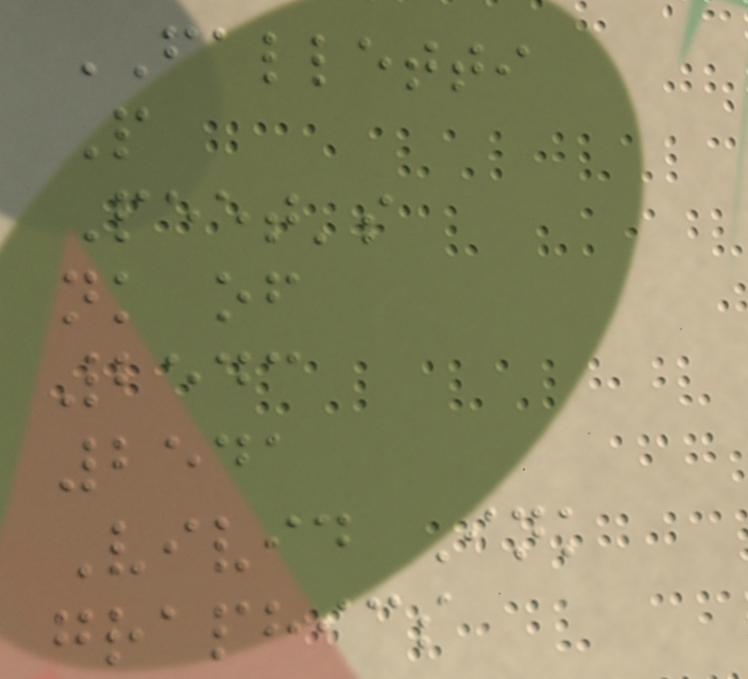FALLETTI
P
Peet's
nk of
2543
2541
Vivid Ink
graphics
